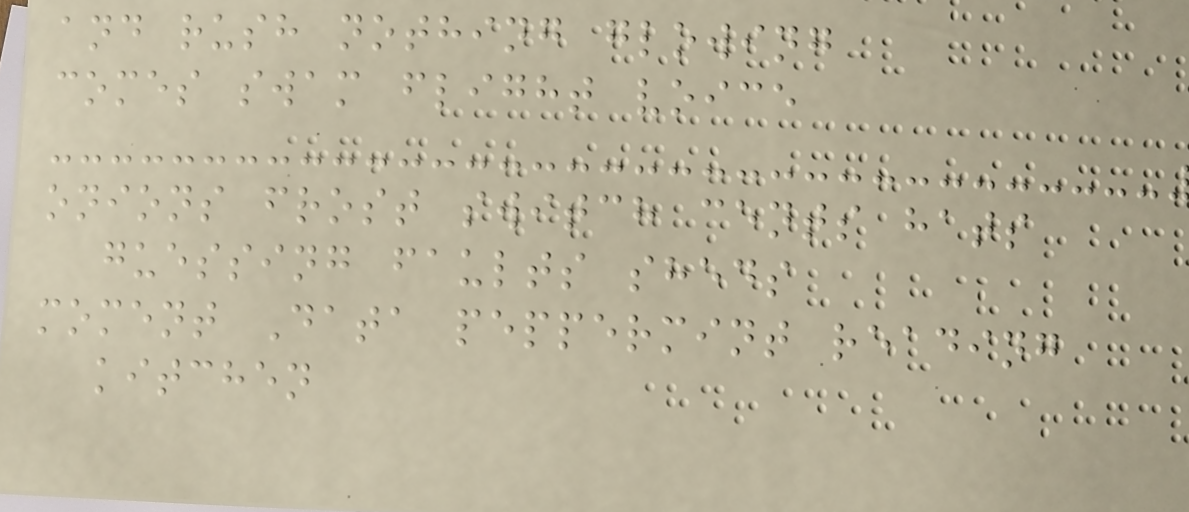and rush nothing glowing
comes swam flight voice
onions frost switch cents hats
guessing faults sheds
moment Data peppermint reading
kitchen
